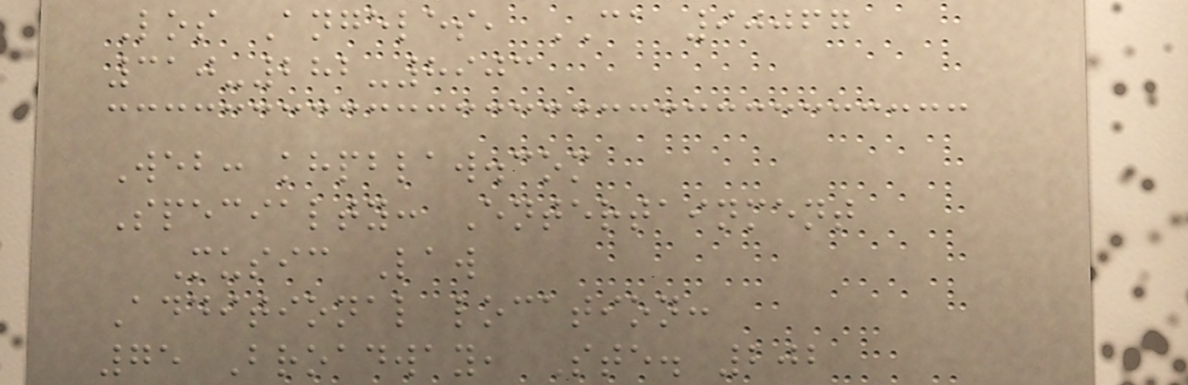Los Angeles, CA 90067
310-282-8903
Web: khpblaw.com
Specialty: Entertainment
Music Law
Additional location:
75 Broadway, Ste. 202
